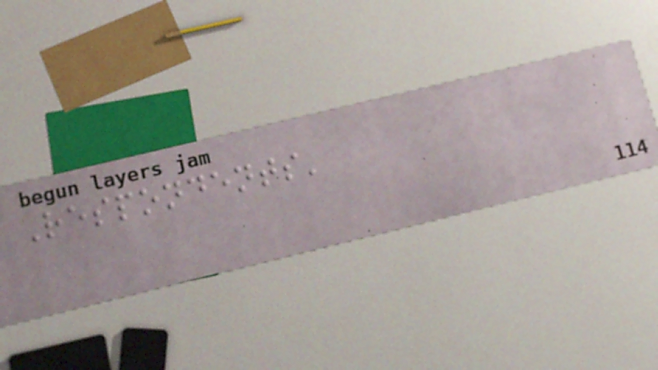Respondents'
